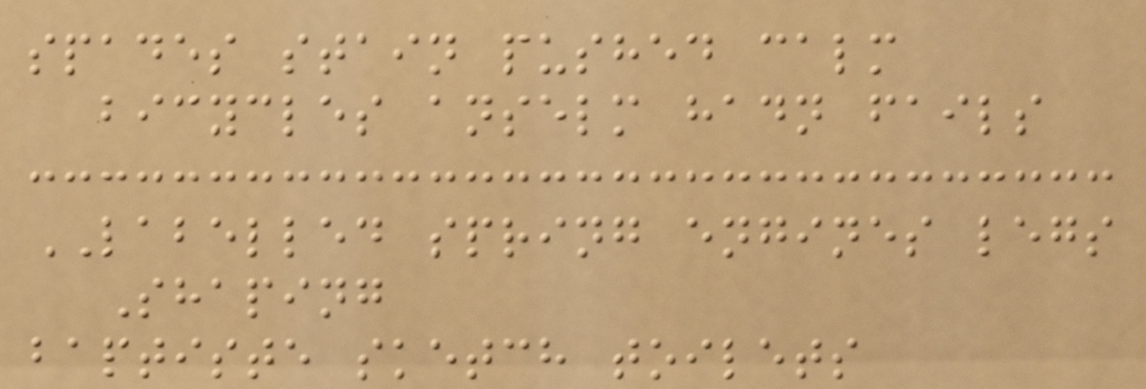spades stain pushed calm
bicycles anselm hadn fails
LABELLED spring engines legs
Shaping
baptiste sketch toilets
